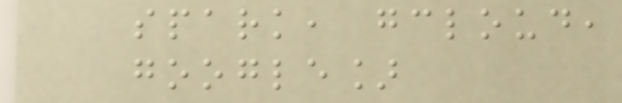spark, gcloud,
google]
